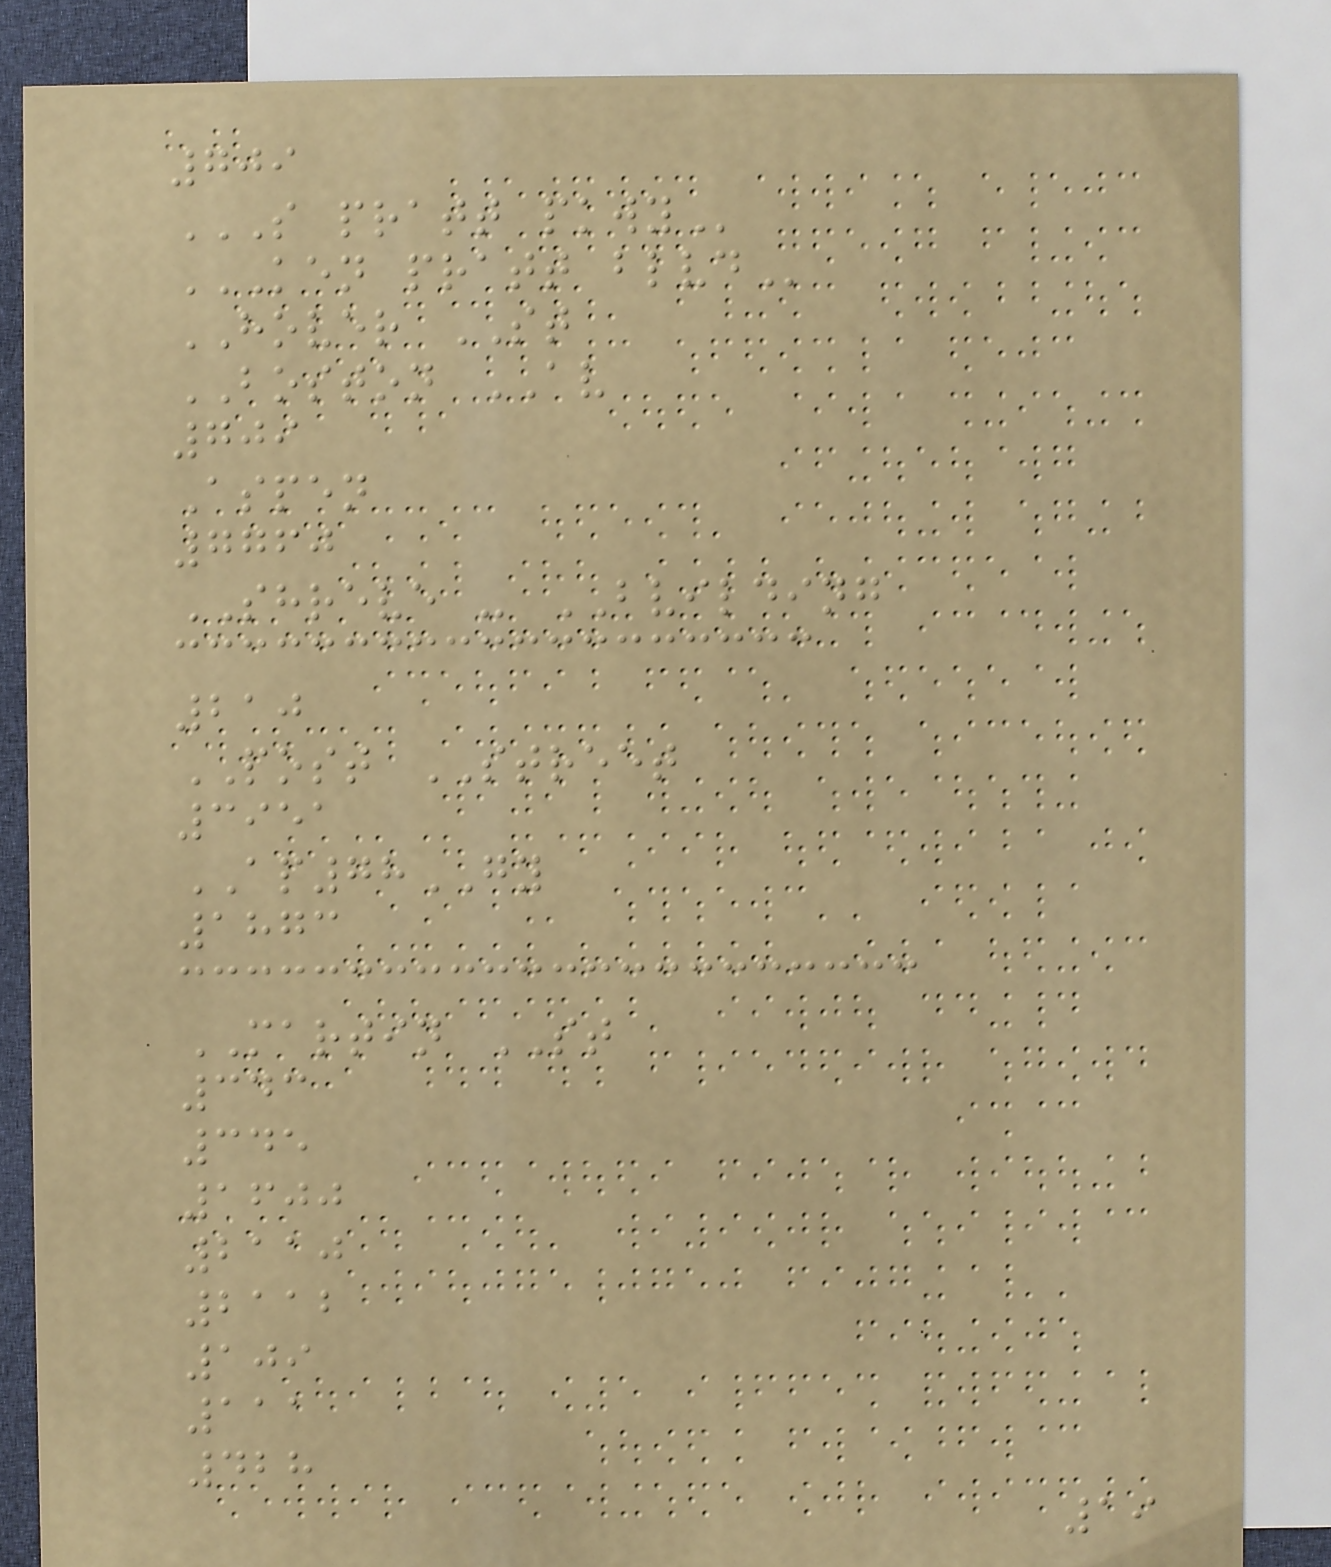709
S PRATT PKWY
KEN PRATT BLVD
HOVER ST
BOSTON AV
709
Aspen
7760
SHREVE - BVILDING
210
POST STREET
3951
AP78GY
1873
MARTIN ST
343
345
1600
2110
2112
109
111
428
19
